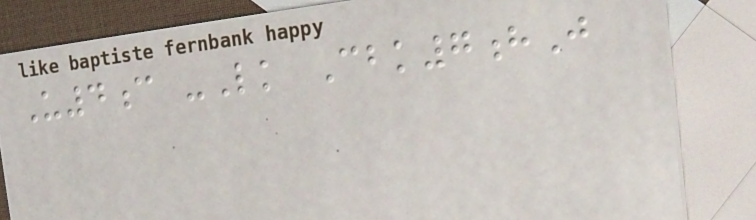U4c -Lk Cbk7hJ
